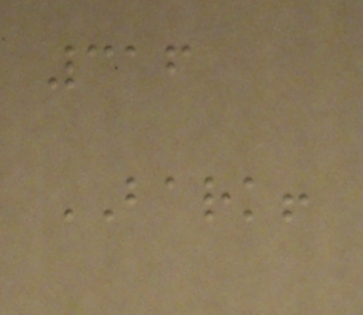316
BARK!
